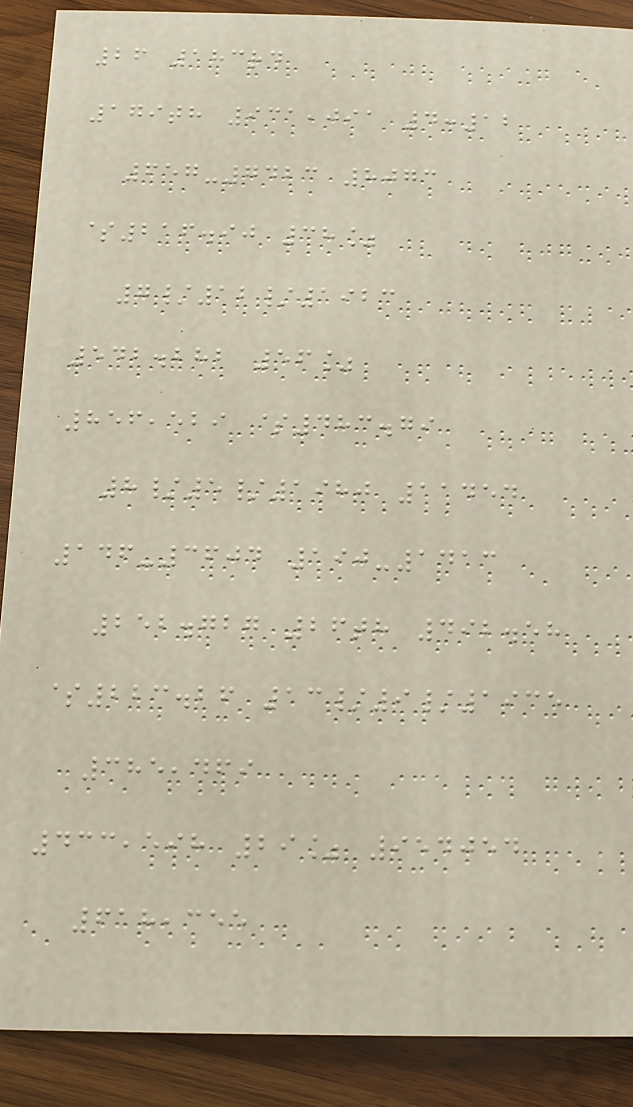26 183rd
179th 931,091 4:12
657-7423 8073
$216.90 38%
7/12/1923
542.282 56%
856,529 $483.79
8/5/1980 11454
146-3604 190-1413
252.727 26th 492.58
$223.26 13/9/1935
385,469
433,598 29% 954054
618,355
